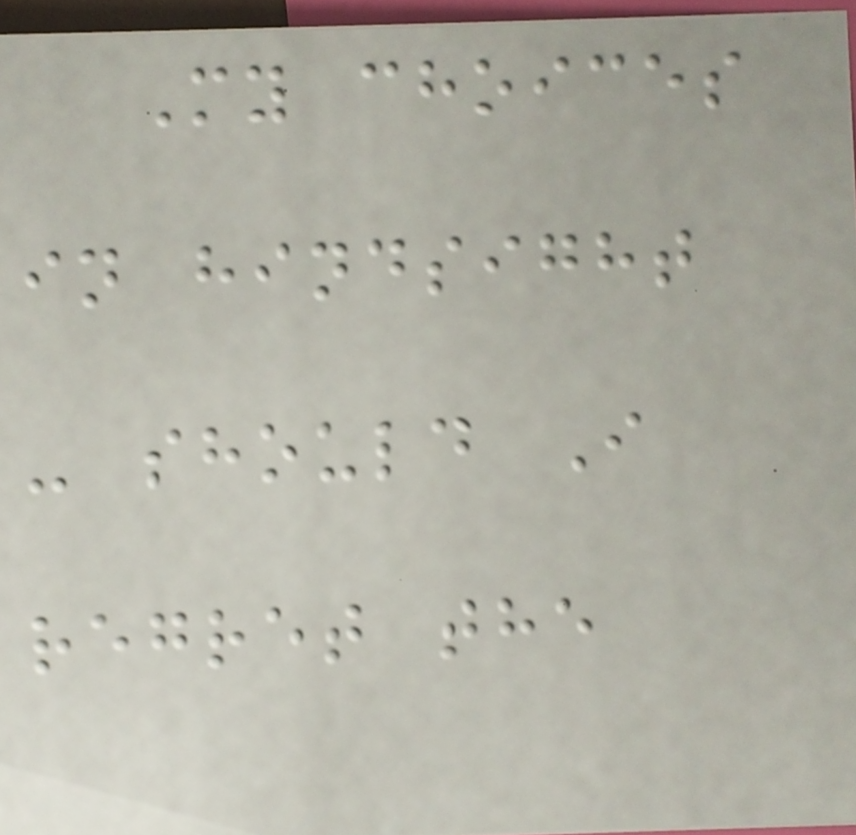My choices
in hindsight
- should I
regret the
